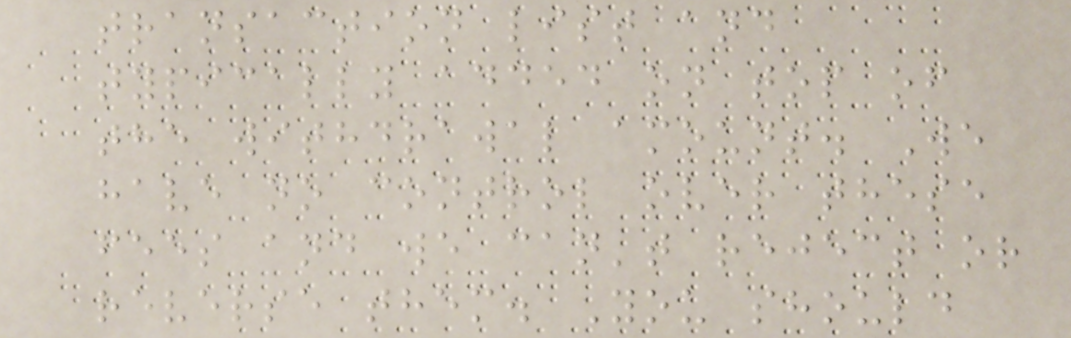transaction list and
typically added on top of
the withdrawal amount. We
have no control over these
fees and we can't reject or
reverse them. You should
